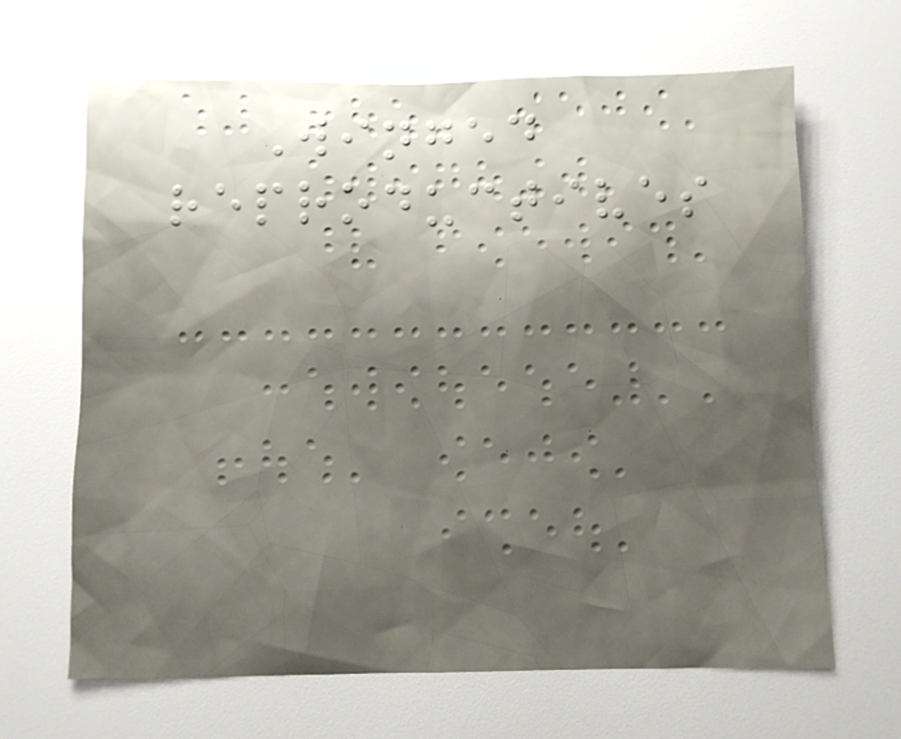Winged
reproductives
